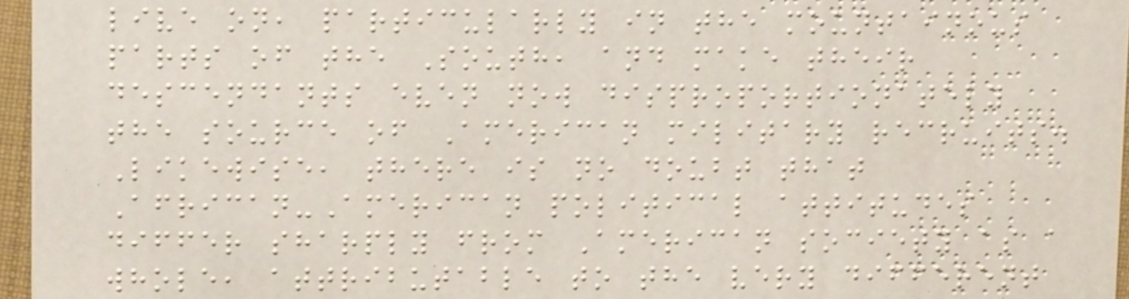live on, particularly in the mountainous
parts of the South, and make their
descendants even now disproportionately
the source of American military recruits.
Likewise, there is no doubt that
African-American political attitudes
differ sharply from American society as a
whole, attributable to the very different
